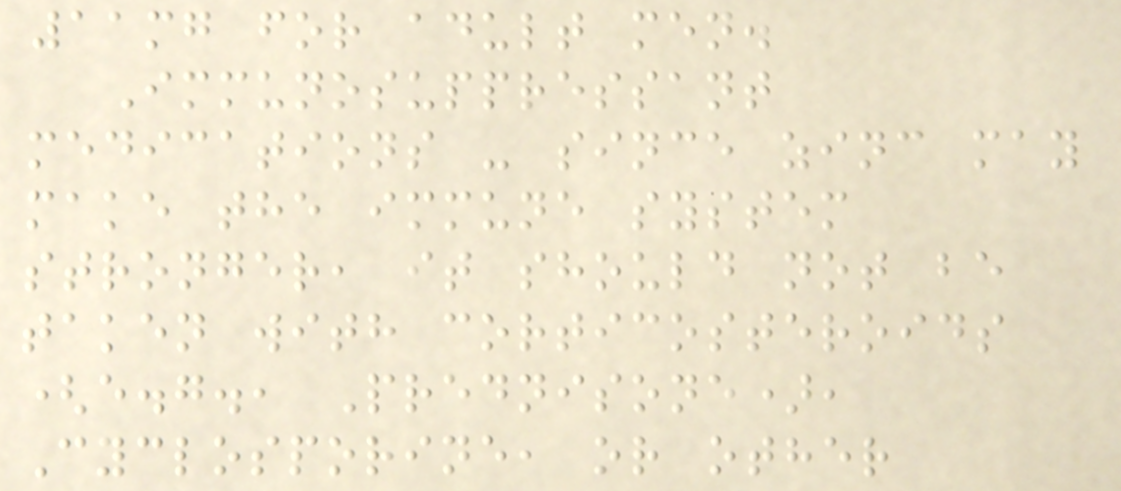11mg for adult men.
Immunosuppressant
medications - since zinc may
make the immune system
stronger, it should not be
taken with corticosteroids
(e.g., Prednisone),
Cyclosporine, or other
